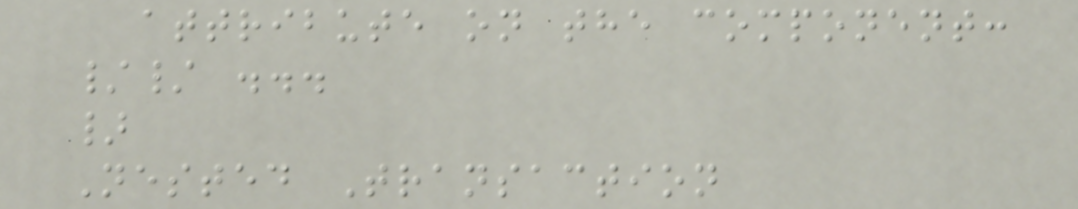attribute on the component:
// ...
}
Nested Transaction
